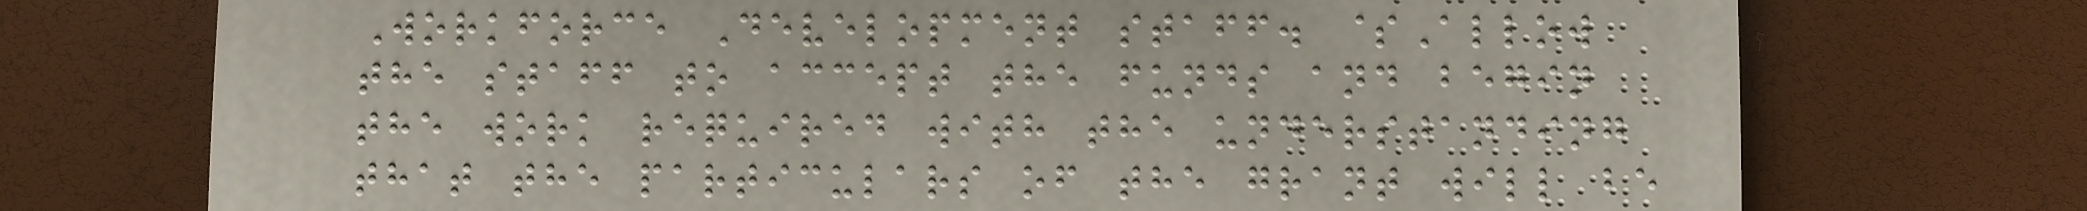Workforce Development staff. $Allow
the staff to accept the funds and begin
the work required with the understanding
that the particulars of the grant will be
